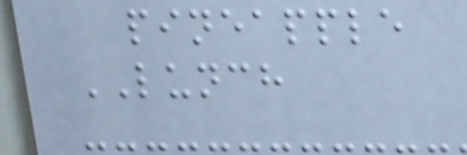pineapple
LUNCH
